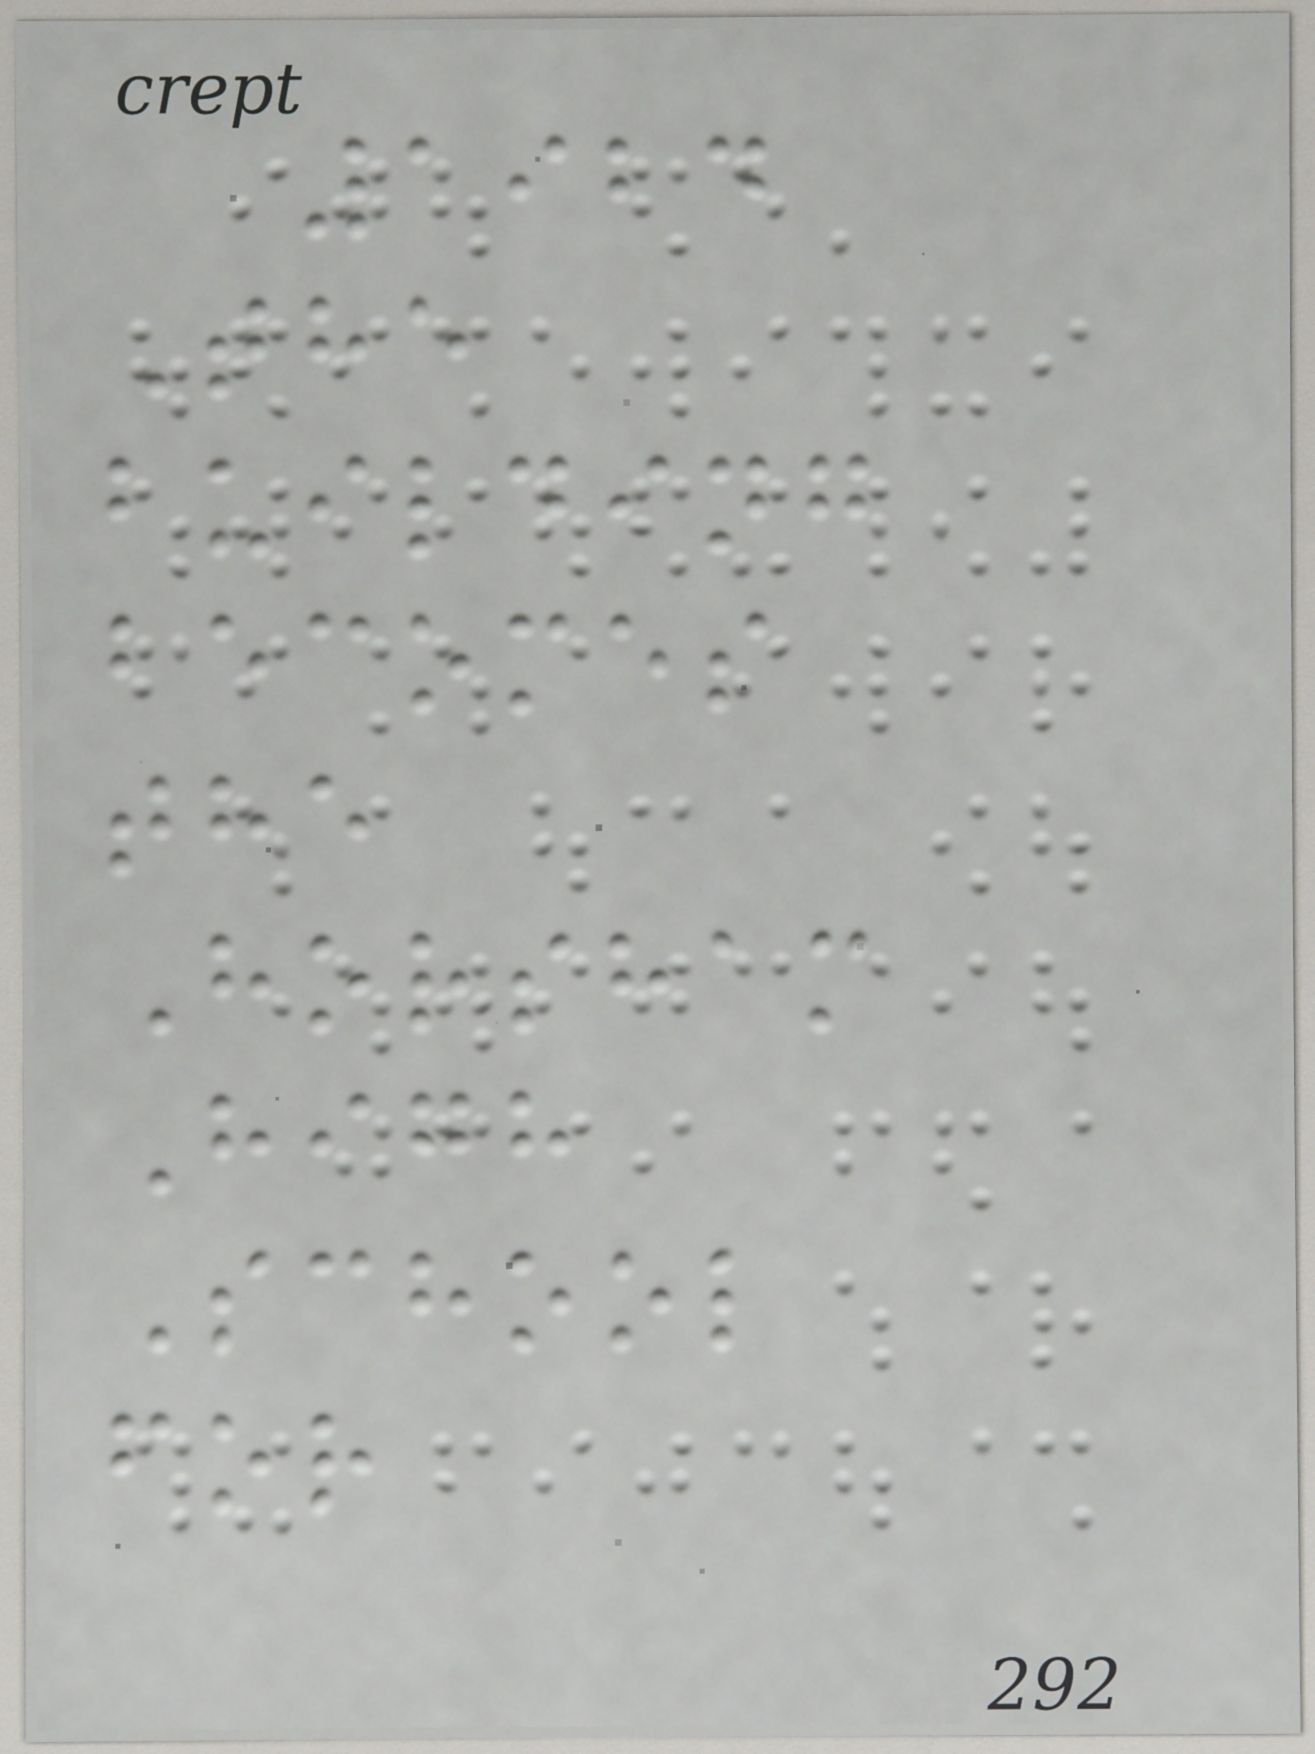1924
The
building
becomes
the
Horsham
High
School
for
